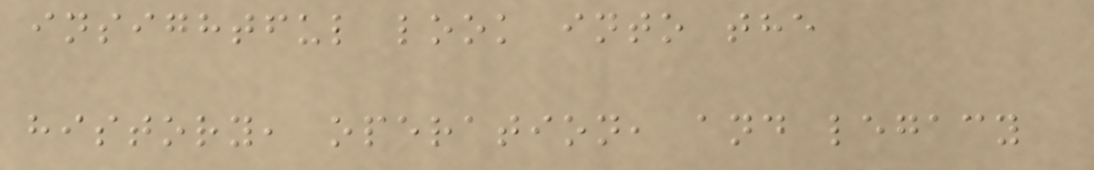insightful look into the
history, operation, and legacy
